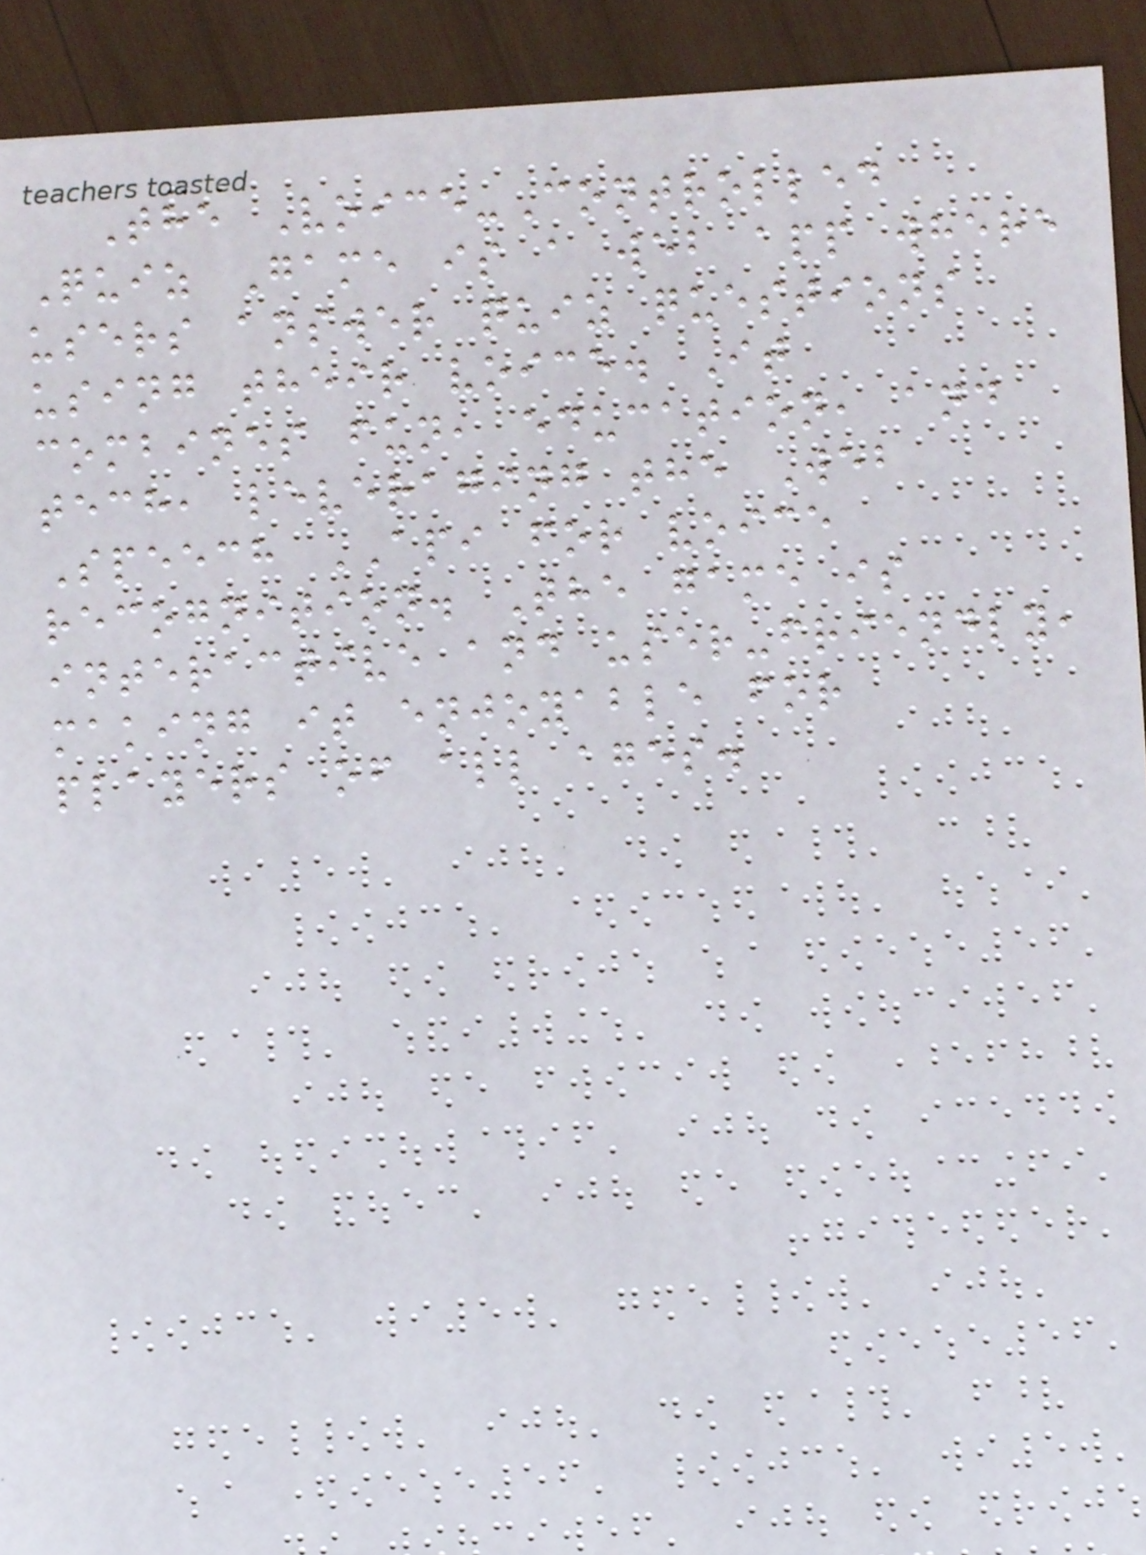The Voice-Controlled
Quiz Game is a web app where
users answer quiz questions
using their voice. It
combines fun, education, and
tech, leveraging the Web
Speech API for voice
recognition. The game is
interactive and user-friendly,
making it enjoyable for
players of all ages.
